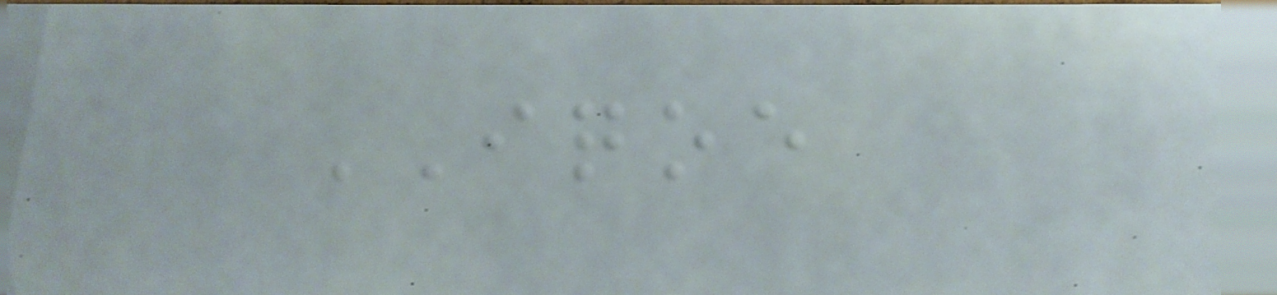IQOE
